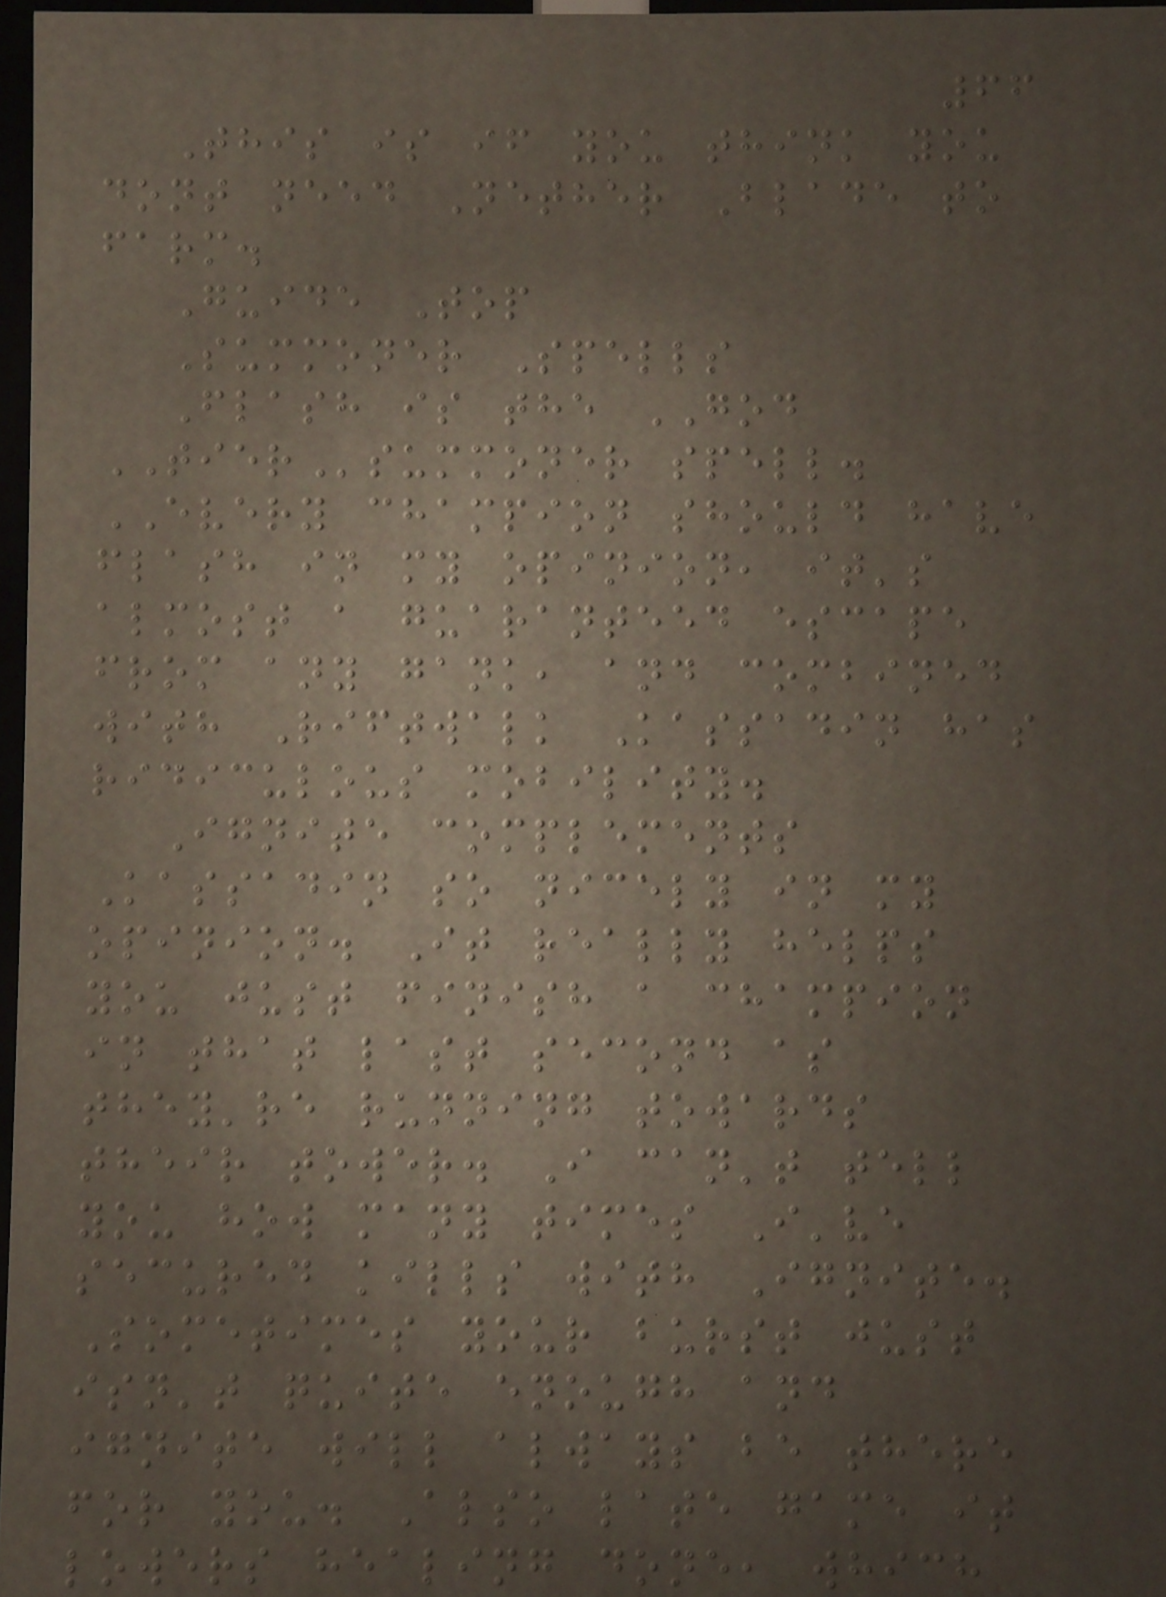66
This is if you think you
dont need Nether Blade to
farm.
Guide Top
Summoner Spells
Flash is the GOD
TIERsummoner spell.
EVERY champion should have
flash in my opinion, it's
almost a guaranteed escape
from any gank, and combined
with Riftwalk Kassadin has
ridiculous mobility.
Ignite complements
Kassadin so nicely in my
opinion. It really helps
you just finish a champion
in that last second as
they're running towards
their tower. I can't tell
you how many times I've
secured kills with Ignite.
Sometimes your burst just
isn't quite enough and
ignite will always be there
for you. Also late game it
lowers healing done, which
